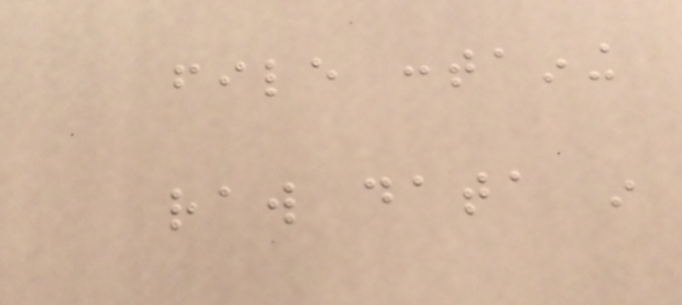file containing
raw data in
